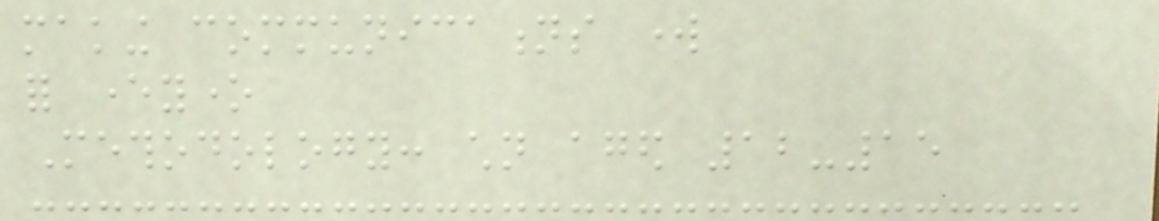making communications work
for everyone
Methodology: children aged 12-15
